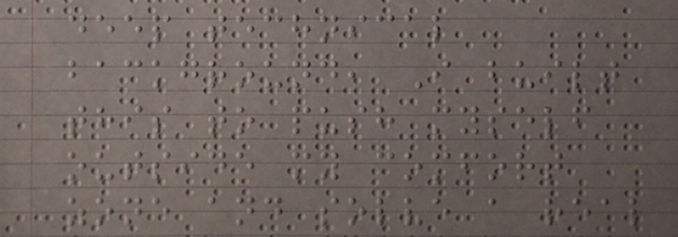deep technical
background, I built
this to push myself
outside my comfort
zone and solve a real
